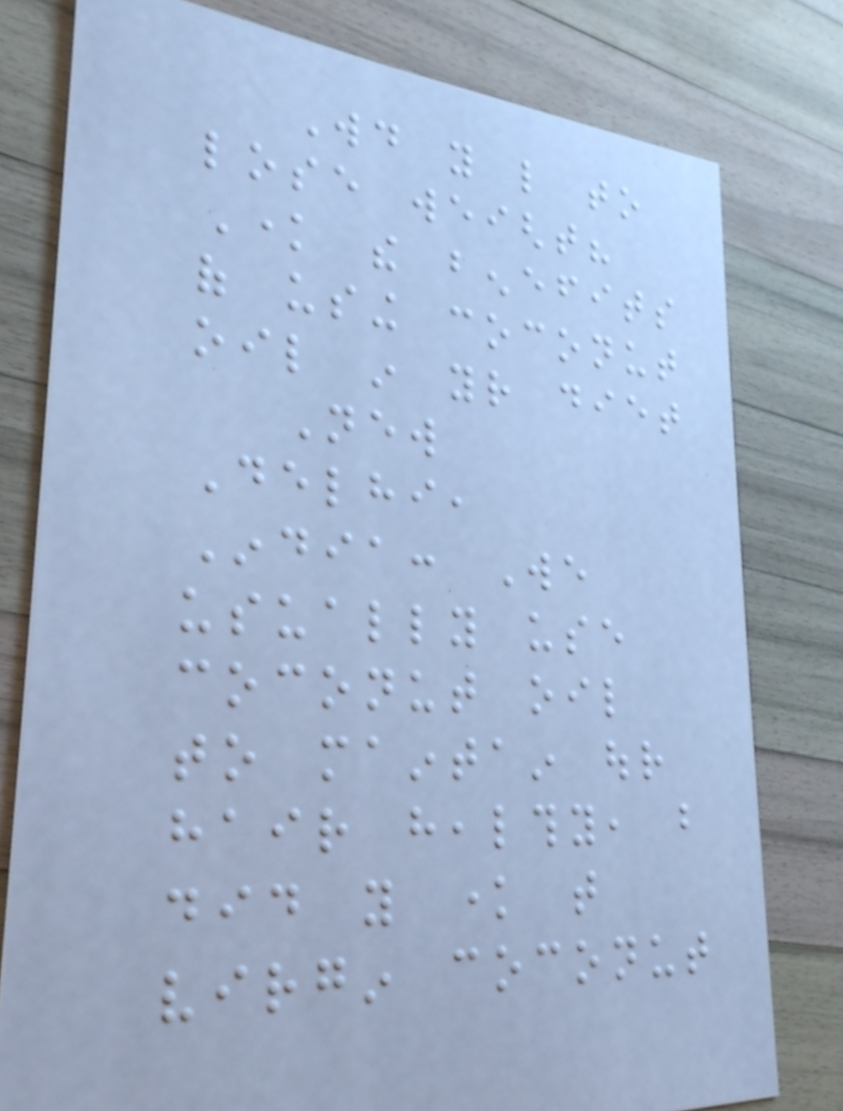Would you like to
lose weight?
Know the benefits
of using coconut
oil in your diet
New
Delhi,
India: We
usually use
coconut oil
to maintain our
hair healthy, but
did you know that
virgin coconut
